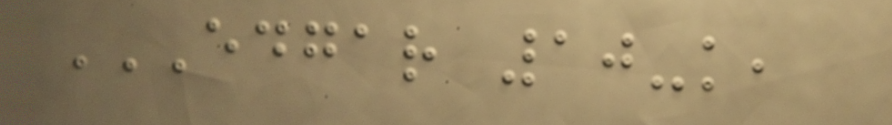EDGAR 10-K,
